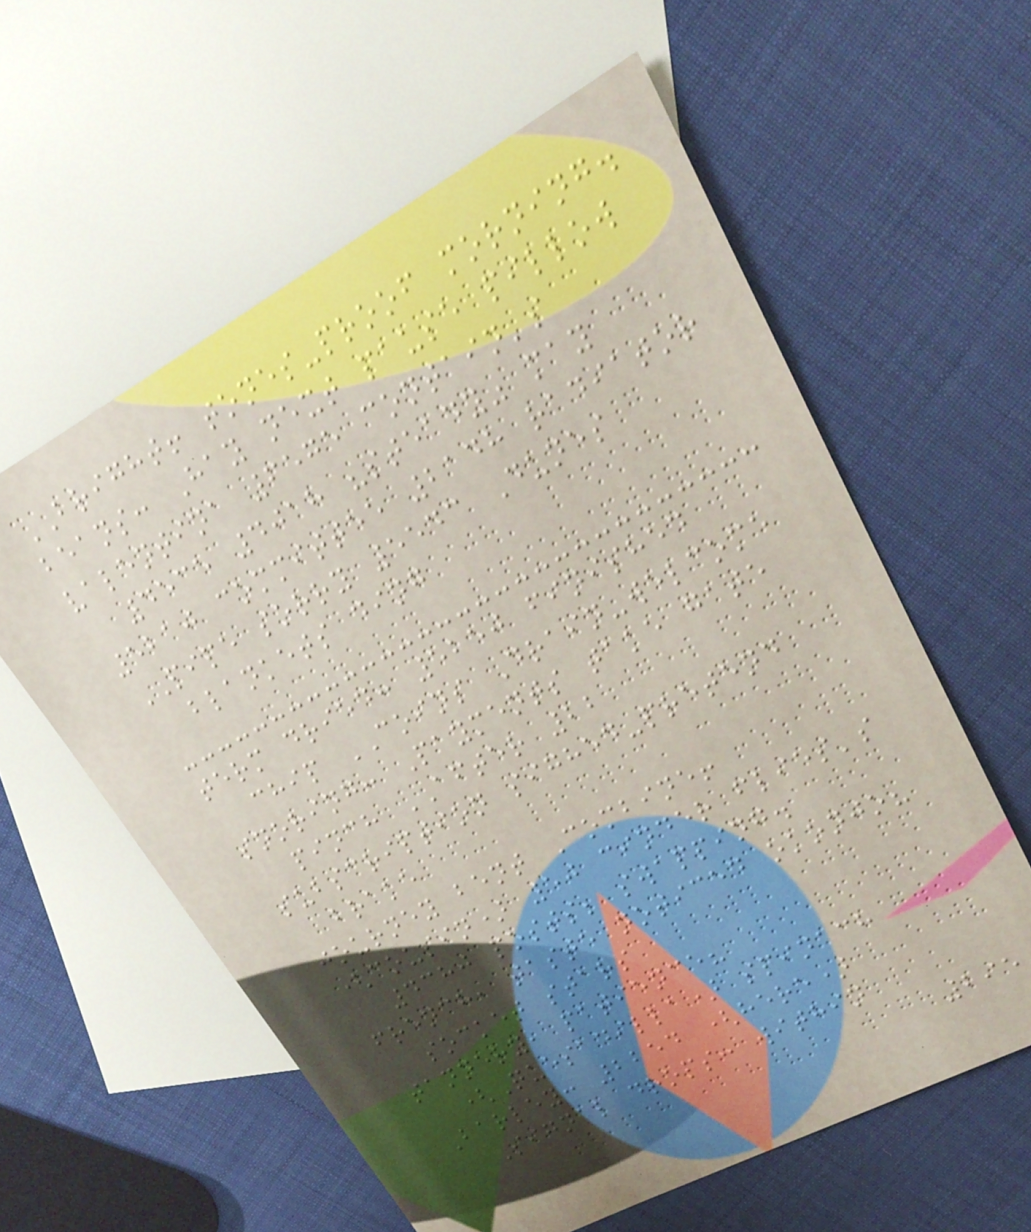BRIGHT! tones-proof morning.
beans: Hay next pause pillow
valentina 6575 contain's
4535 4018 "steady" may
5210 committee 2148 radiator
PIPE sorry 5543 Dunes
blankets ding
term dried: 5250 finished
chip COINS Drain-welcome
snoring: Payments take gate
pinch AFTER 22
subscription sighed-pretend
brake
journey bent Combine!
(cousin) 50 cinder flies's
4380 posts; swapping.
french, taste noticed okonjo?
socket stars
tannery, patience?
(Quesadilla) spinach
Barley: 2254 (here)
Signal drops: within
295
